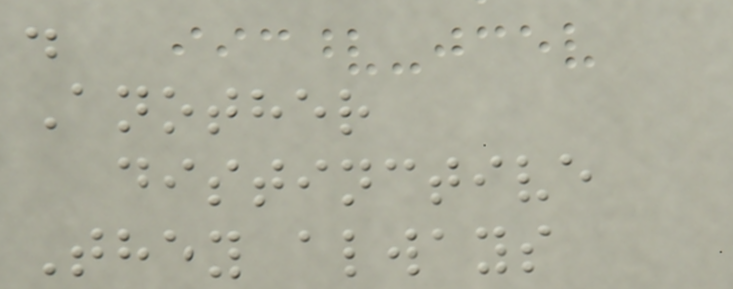.
Another
distinctive
They always
